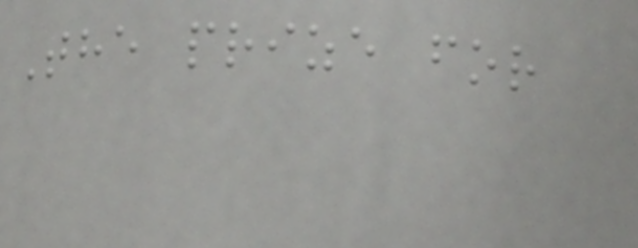The prize for
